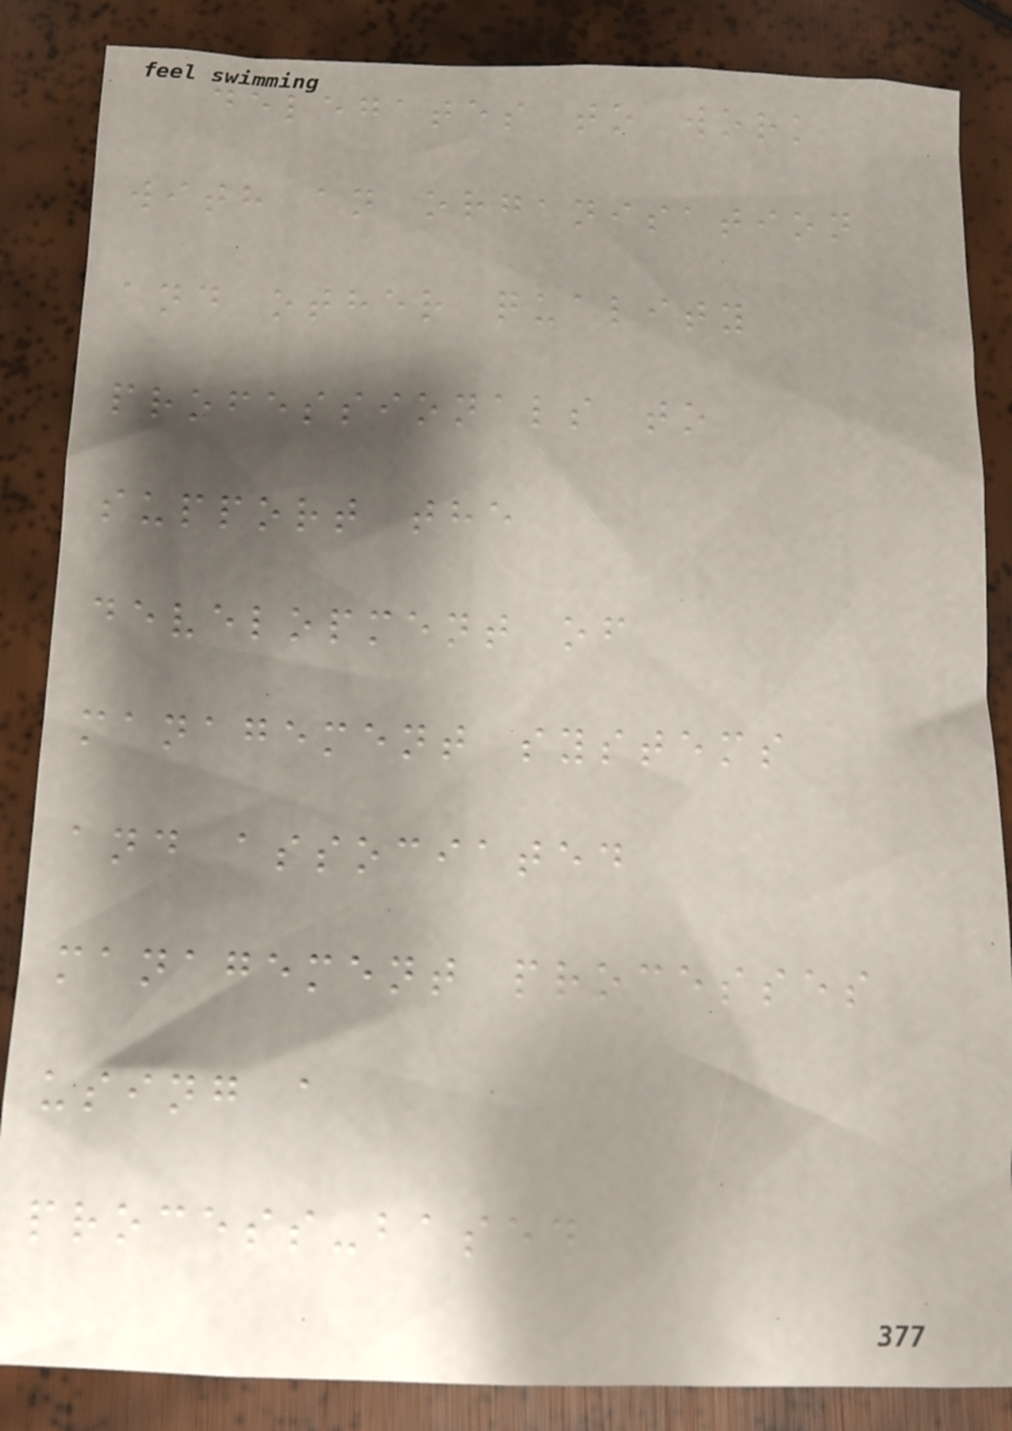delegates to work
with an organisation
and other quality
professionals to
support the
development of
management systems
and associated
management processes
using a
process-based
